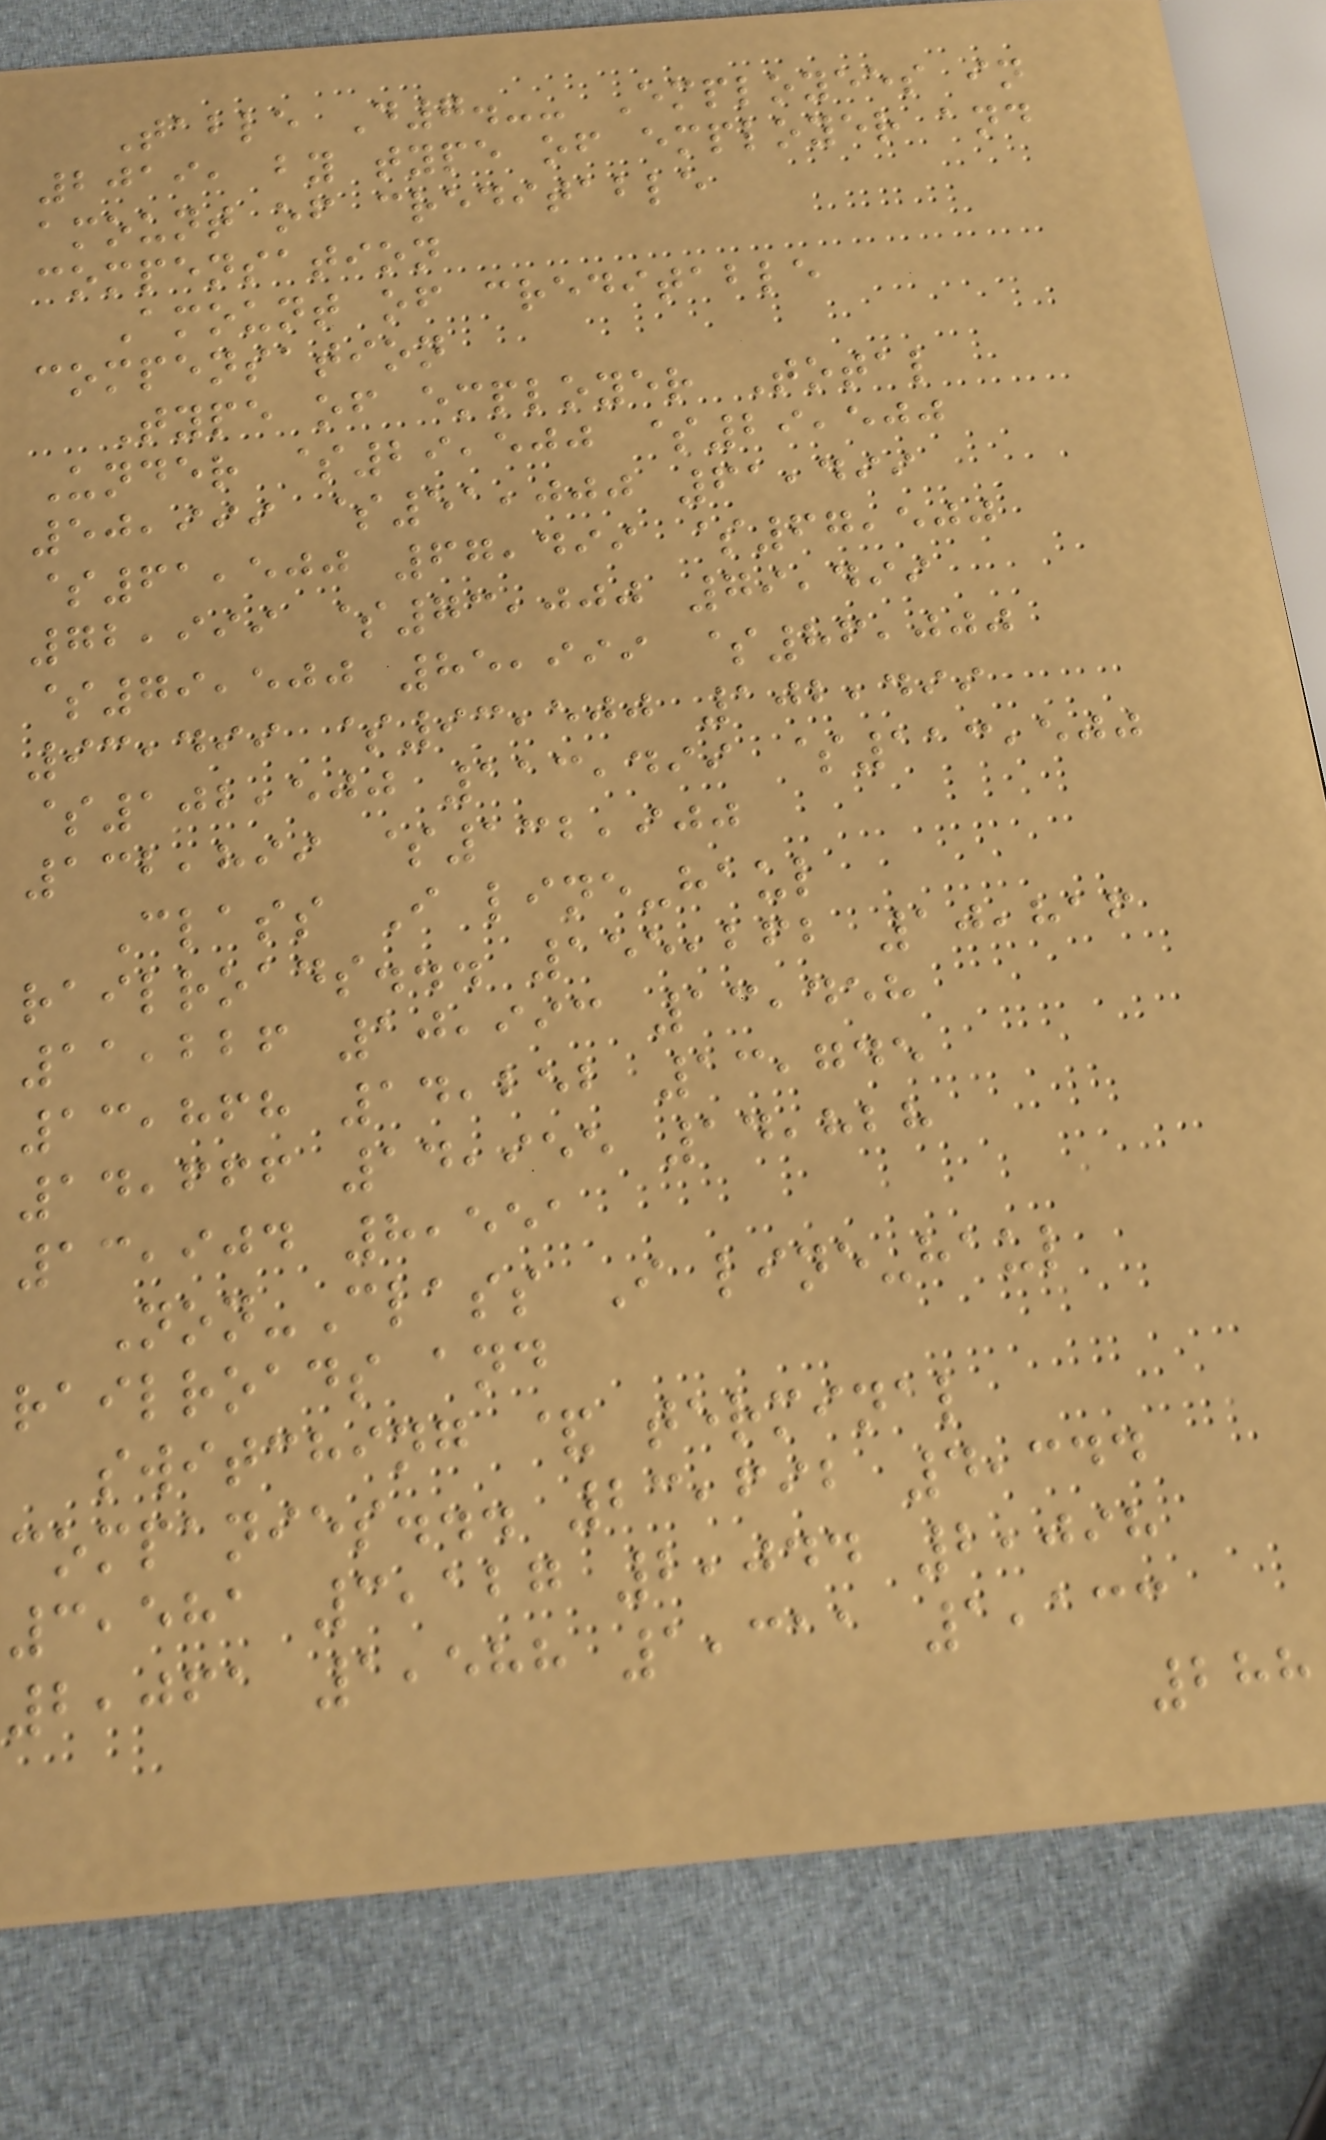Table D7.-- Employees in
2019, by type of employer and
amount of creditable
compensation
Amount of creditable
compensation
Type of employer Total
Under $29,500 $29,500
50,999 $51,000 61,499
$61,500 67,499 $67,500
72,999 $73,000 79,499
$79,500 85,999 $86,000
93,499 $93,500 102,499
$102,500 113,499 $113,500
132,899 $132,900
Class I line-haul
railroads... 155,262 10,816
11,226 10,993 13,458
13,868 14,252 13,745
14,666 14,955 14,828
13,904 8,551
Non-Class I line-haul
railroads and
switching & terminal
companies... 23,692 4,344
3,581 3,127 2,044 2,098
2,061 1,588 1,311 1,133
288
